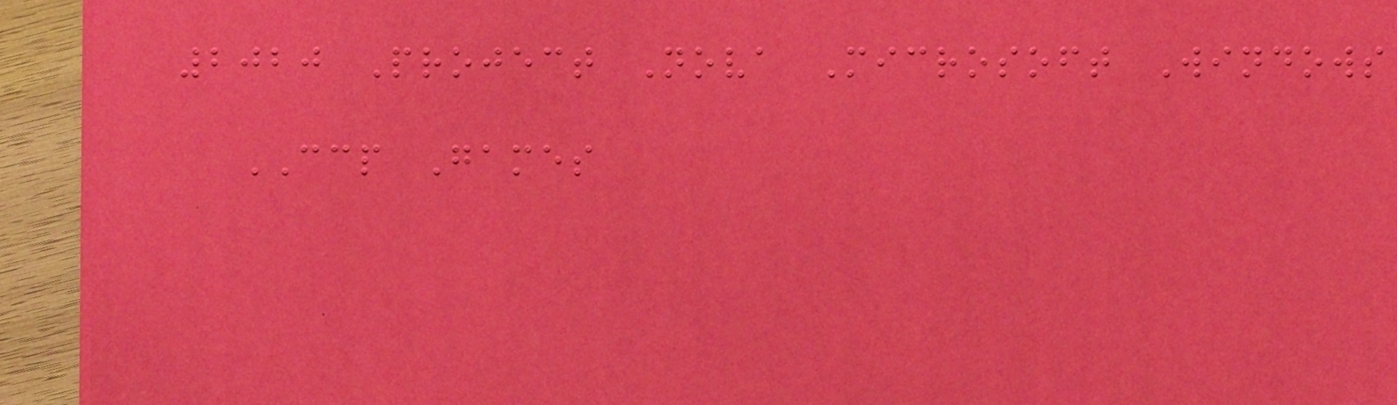2020 Project Nova Microsoft Windows
CCP Games
